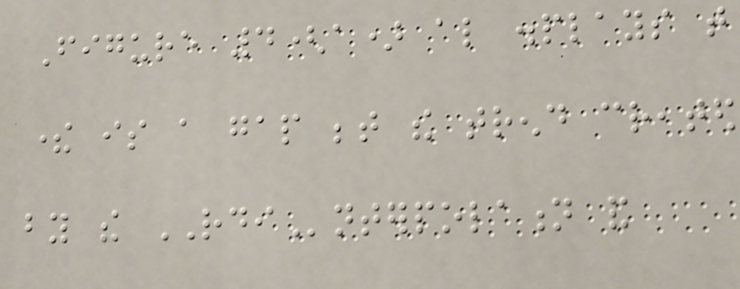Figure 4(a) also displays that
there is a gap between the trend created
by the RDInterpolation and
